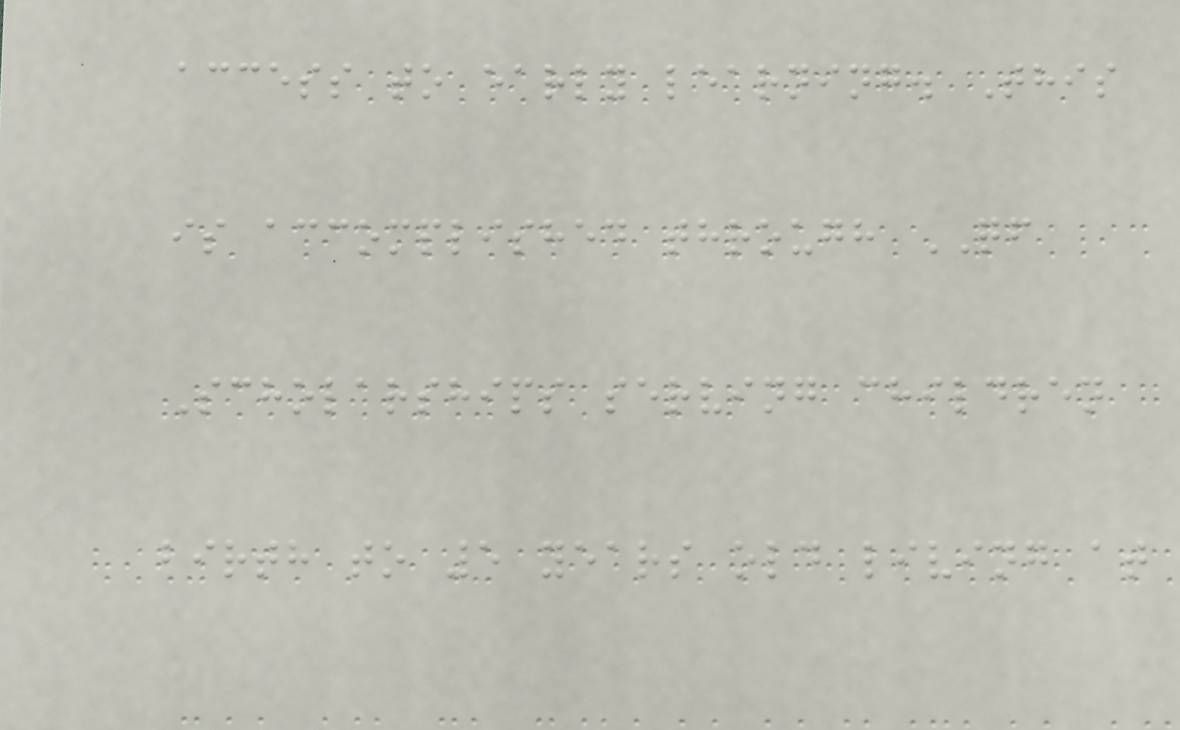access to early learning. This
is accomplished through QF
Scholarships serving children
birth to 5 years old living at
